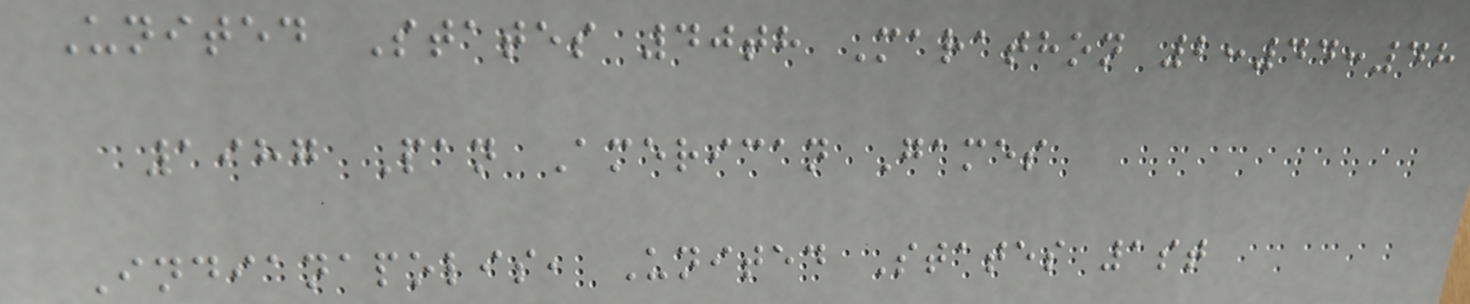United States 40th Marathon 2:44:48
1987 Pan American Games
Indianapolis, United States 1st
